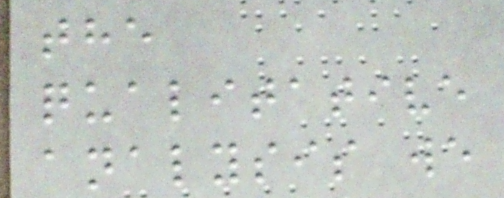the
qualitative
analysis we
